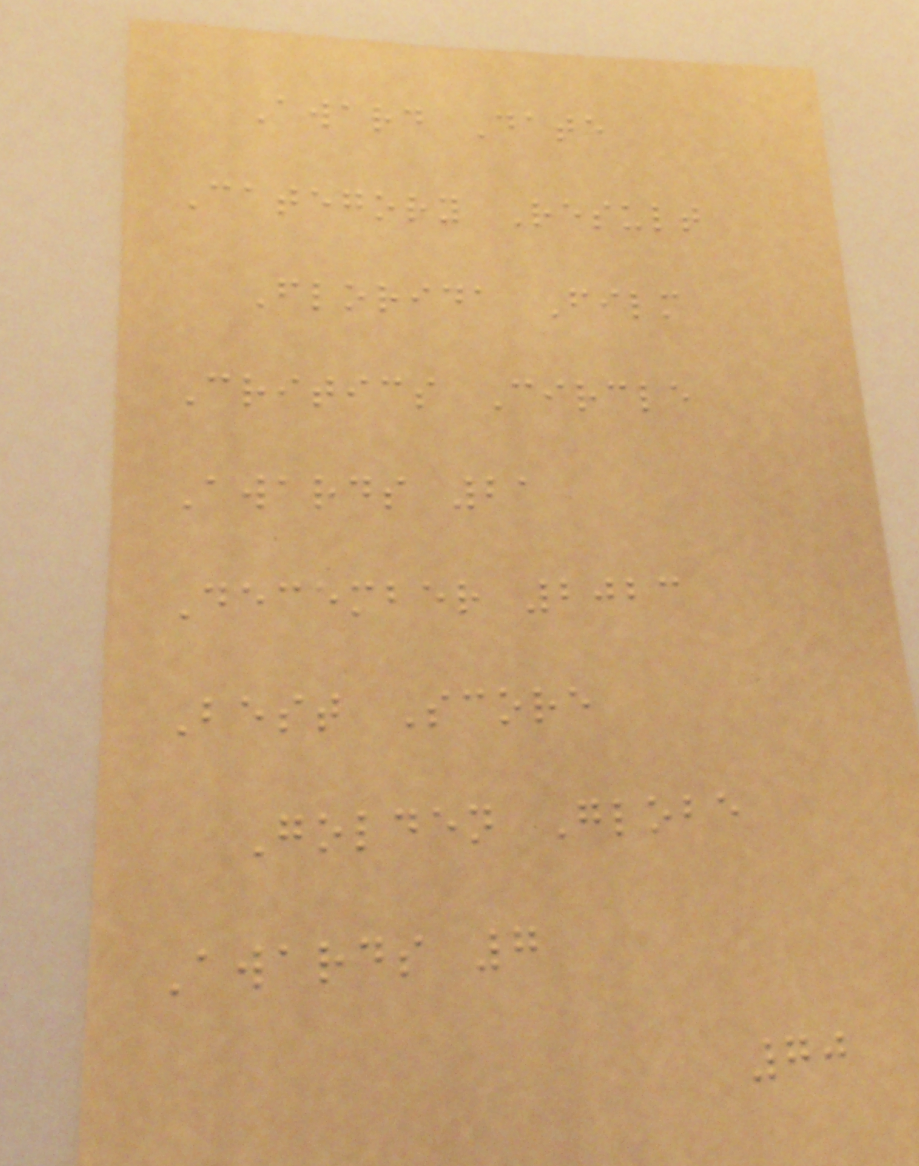Award Date
Category Result
Florida Film
Critics Circle
Awards 21
December 2023
Best Score
Golden Globe
Awards 7
70
